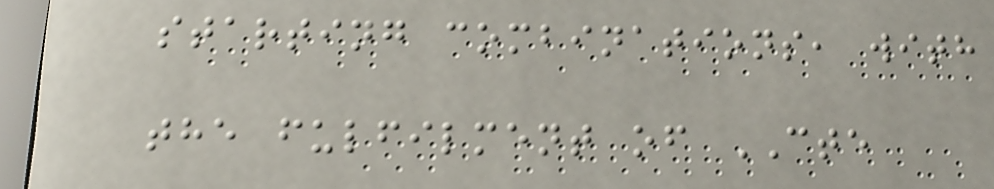starting combinations, with
the fulfilment of CTE
